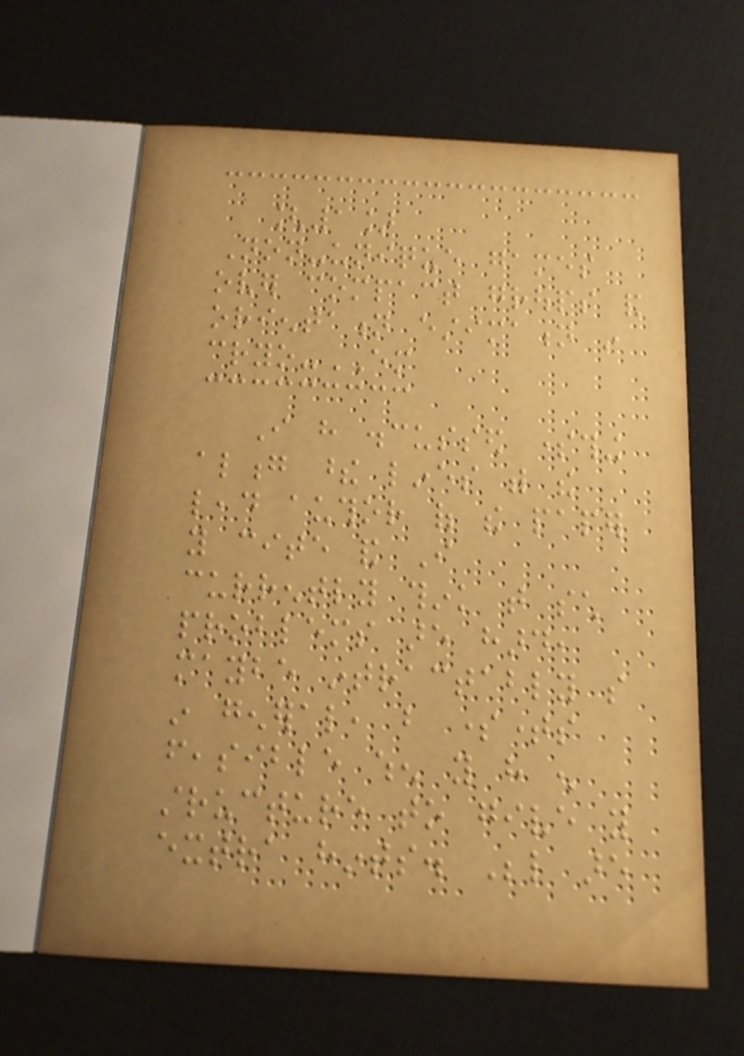[1]
Non-unique games
over compact groups and
orientation estimation in
cryo-EM
I have discussed something
along these lines with the
lead author of the paper
you cite and I
currently think that such
problems are hard,
maybe intractably so
in general, but sometimes
feasible when you have enough
structure to give you
extra hints. Below are
